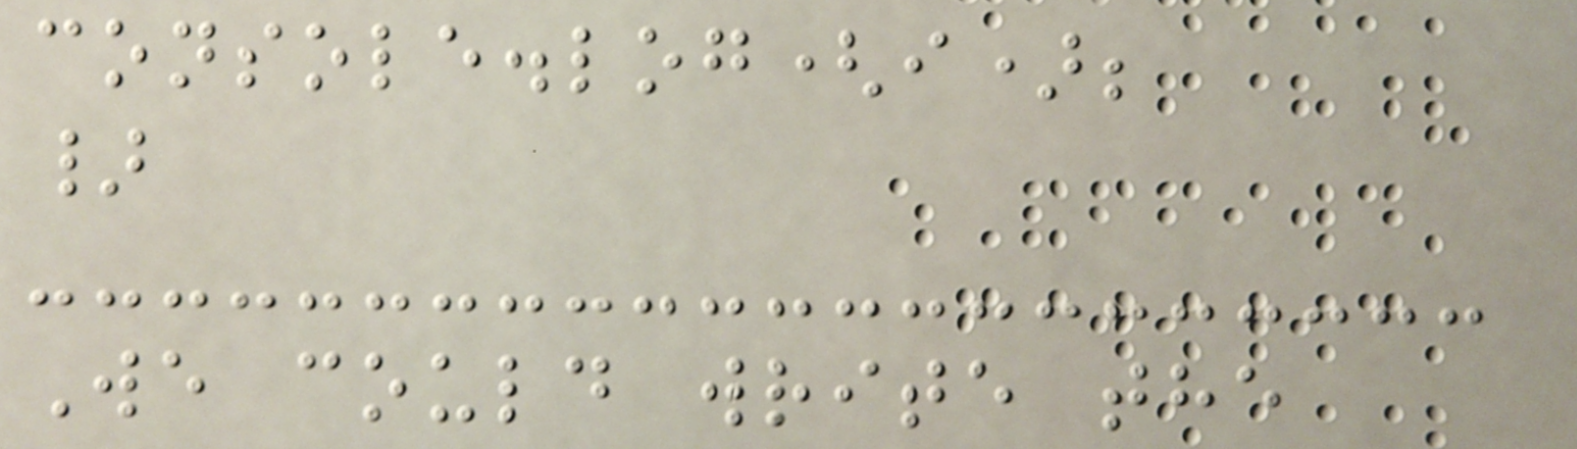console.log(i);
}
We could write the
